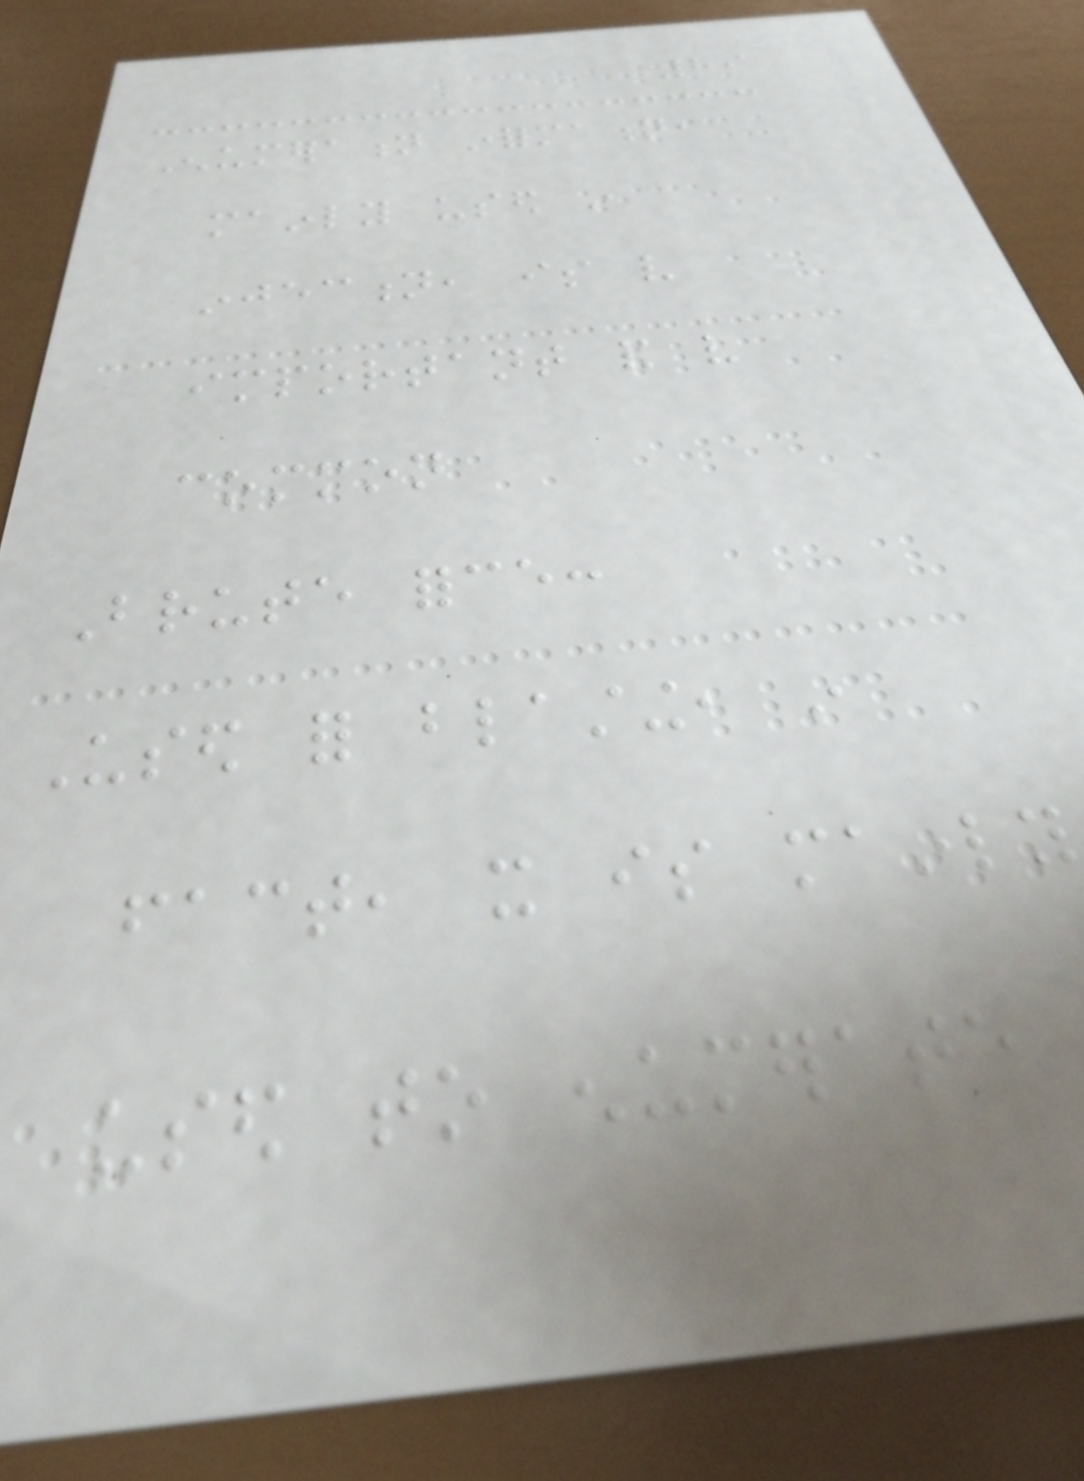89
Enumeration information,
mainly used in
injection, is very
important and very
common
Brute force:
Used for blasting, in
fact, it is mainly
used to enumerate
